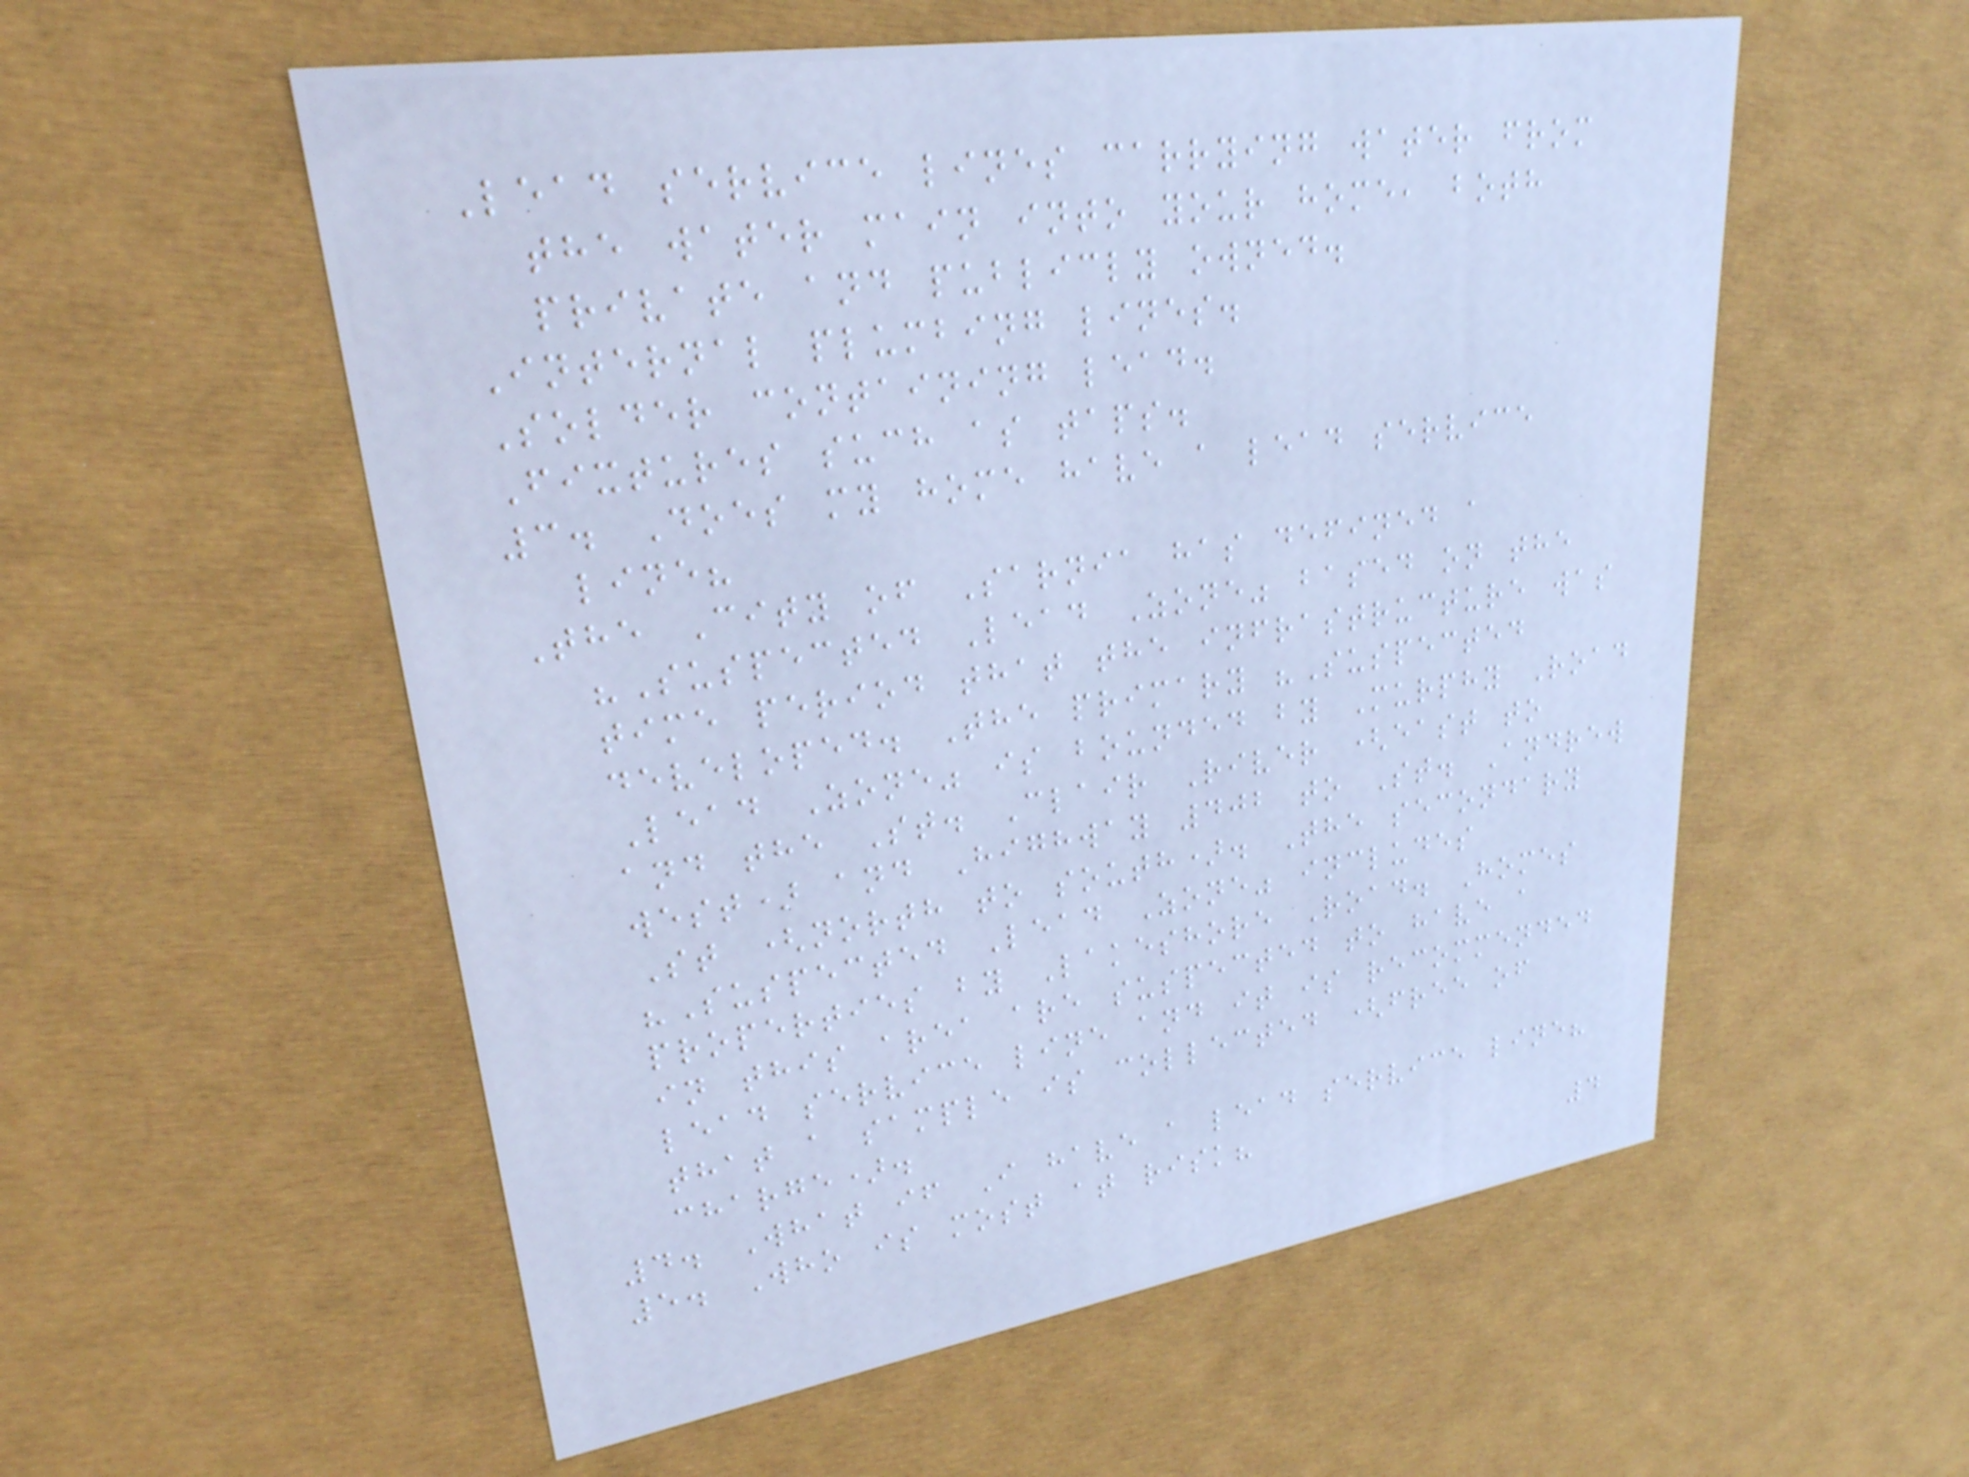Lead service lines carrying water from
the water main into your home, both
private and publicly owned.
Internal plumbing lines.
Solder containing lead.
Fixtures such as taps.
3. Does my home have a lead service
line?
The City of Sarnia has defined a
"Suspected Lead Zone" based on the
time period that the infrastructure was
developed. The primary "Suspected
Lead Zone" is bounded by Murphy Road
and the St. Clair River (east to
west) and Highway 402 to St. Andrew
St (north to south). The secondary
"Suspected Lead Zone" includes
properties by Lakeshore Road. Homes
in this area are suspected to have a
lead service line and it is recommended
that a sample is collected (free of
charge).
4. What if I have a lead service line?
5. Who is most at risk?
4
